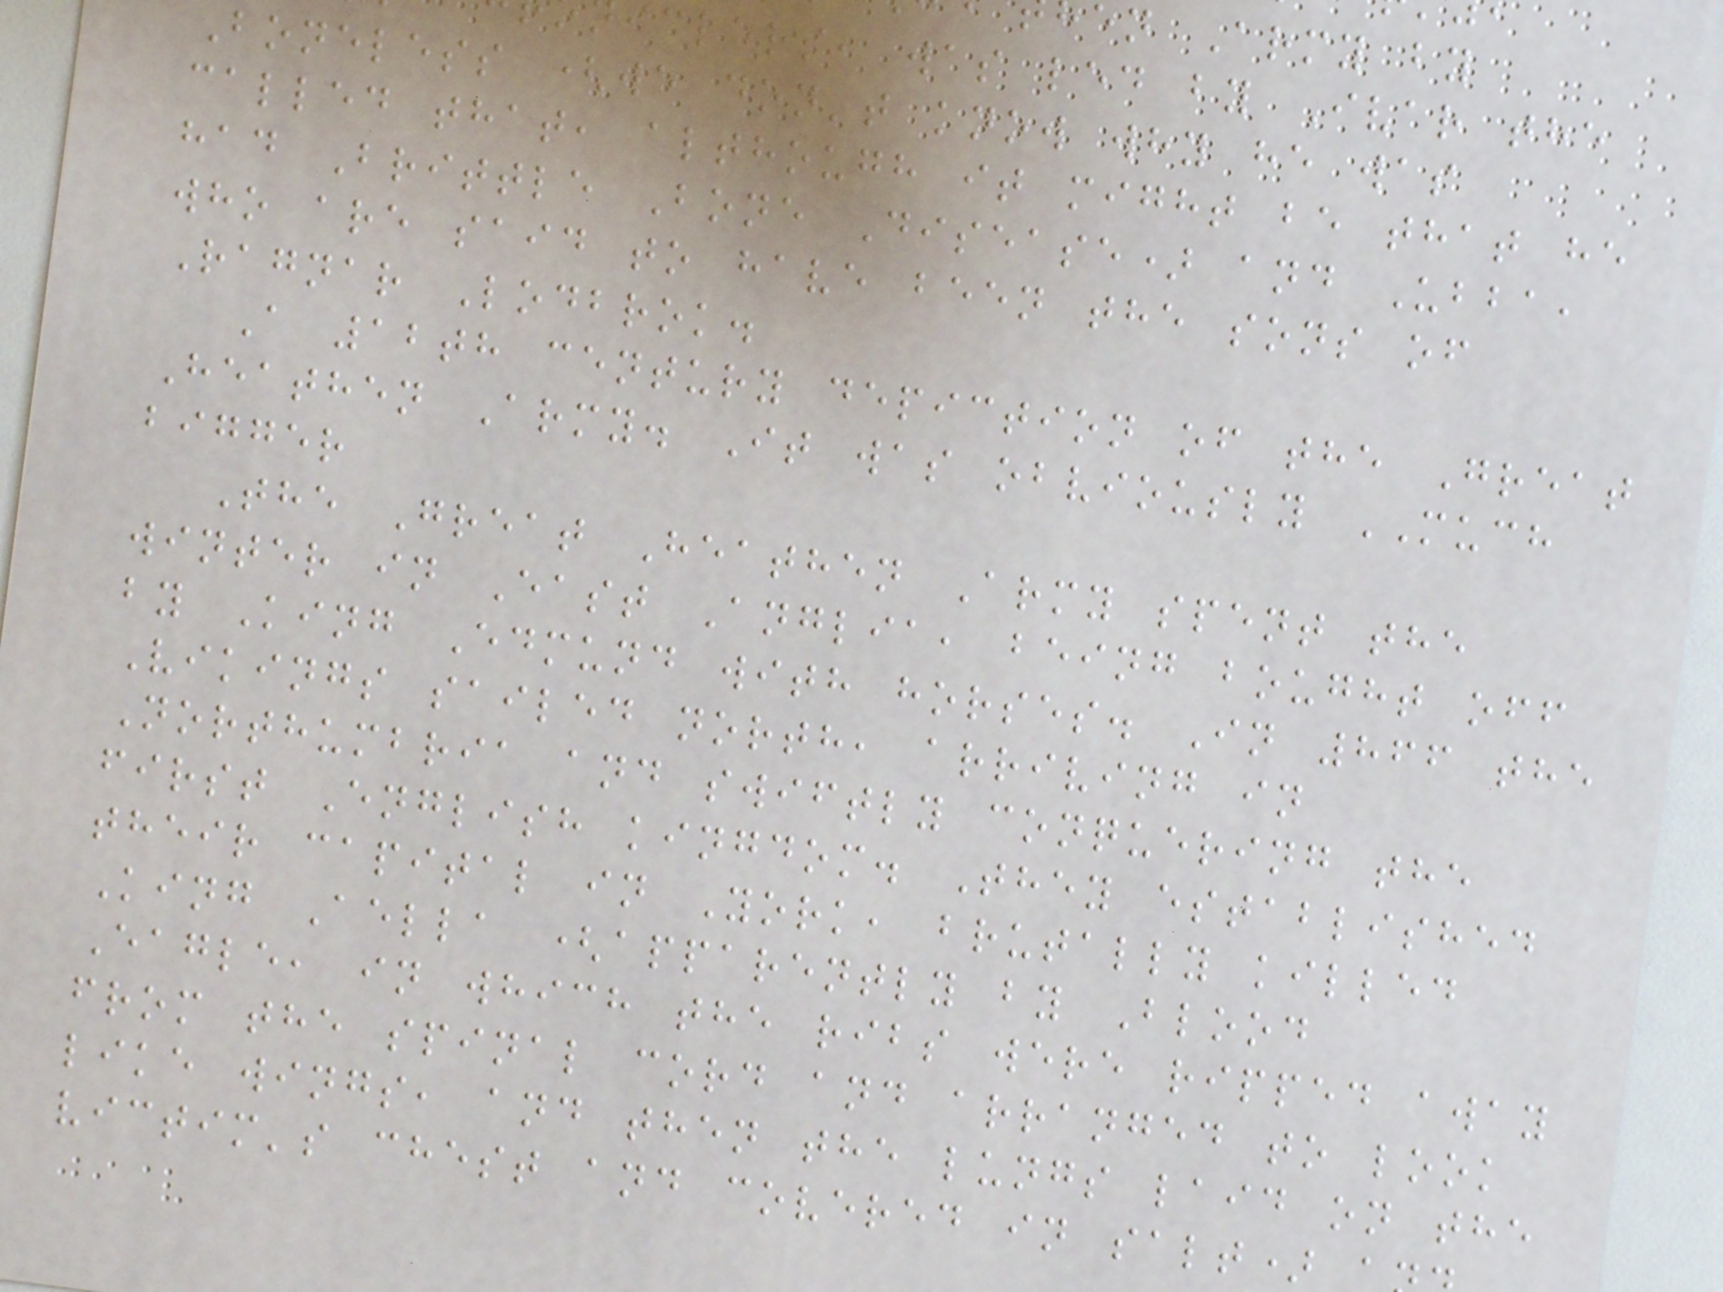en Army by
iclers, was led by Ivar the
Boneless (we don't know why he was
called that, although it might be that he
had Brittle Bone Disease) and Ubba,
who are said to have been the sons of
Ragnar Lodbrok.
A 12th century depiction of the Great
Heathen Army. It was obviously MUCH
bigger
The Great Heathen Army spent the
winter in East Anglia, being bought off
by King Edmund with horses. In 866 the
Vikings sailed north, arriving in
Northumbria and swiftly conquering the
first English kingdom. They established
their capital in York, brutally killed
King Aella (apparently by Blood
Eagle, in which the ribs were ripped away
from the spinal cord and arranged to look
like wings, and then the lungs laid on the
victim's chest and covered in salt)
